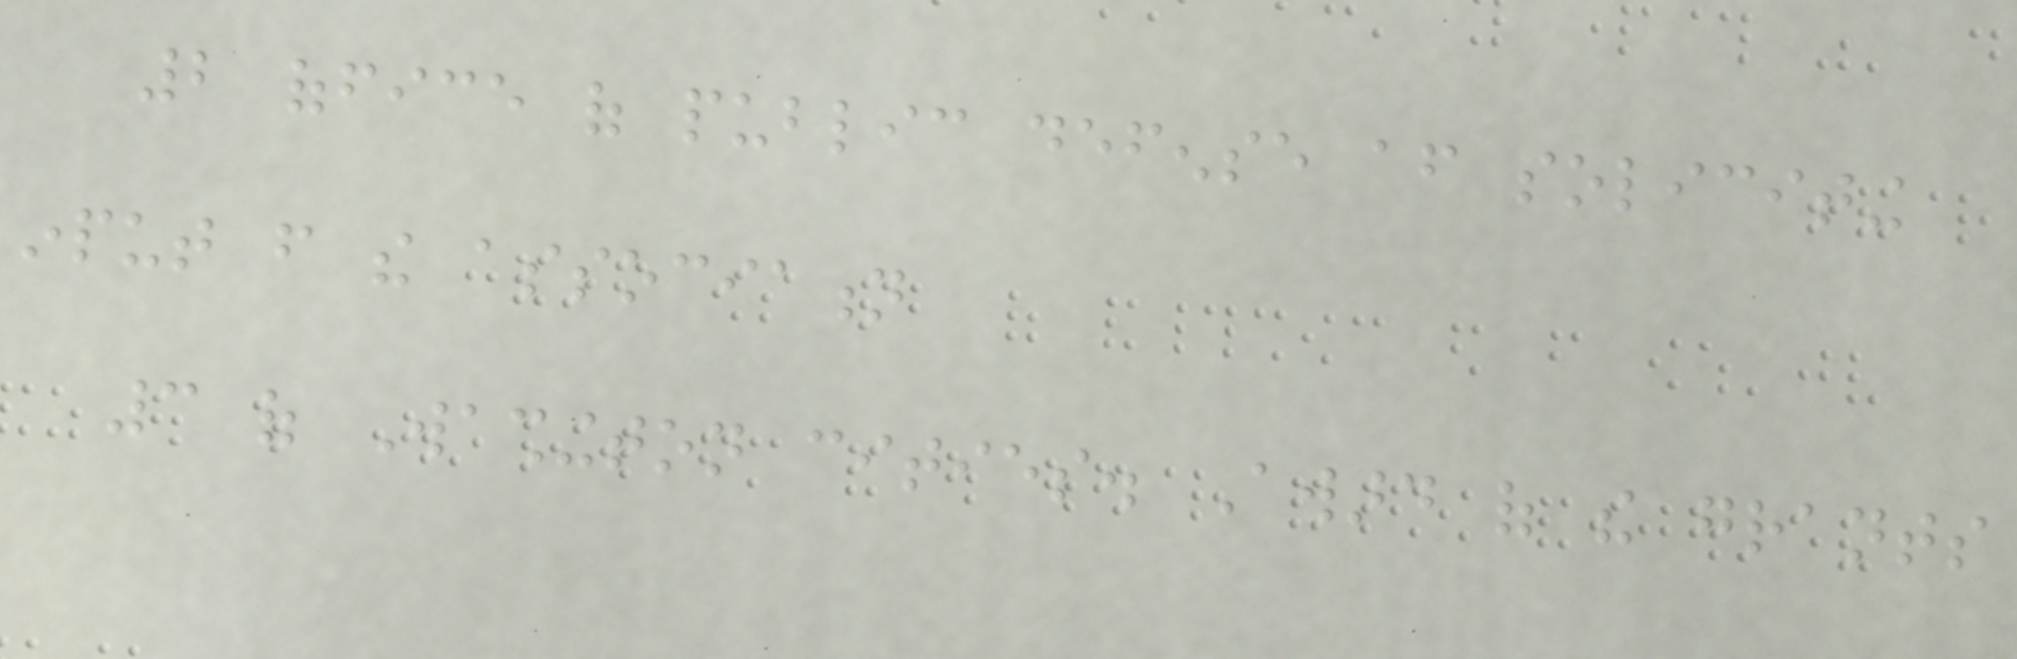2 office of public defense after soliciting
input from the association
3 of Washington cities. Award of the grants
